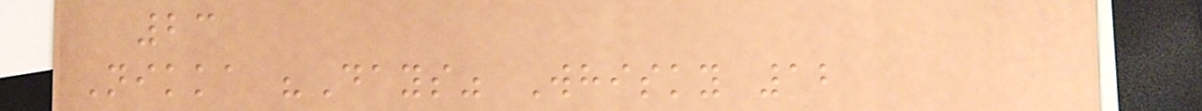23
Nikka "Days" Whisky 12
